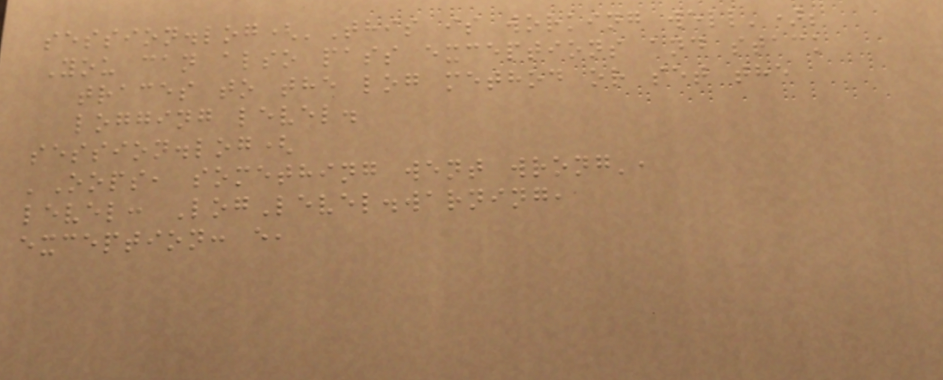session.log('This is working well');
You can also pass exceptions and stack
traces to the log method or set the
logging level.
session.log(
'Oops, something went wrong',
level: LogLevel.warning,
exception: e,
